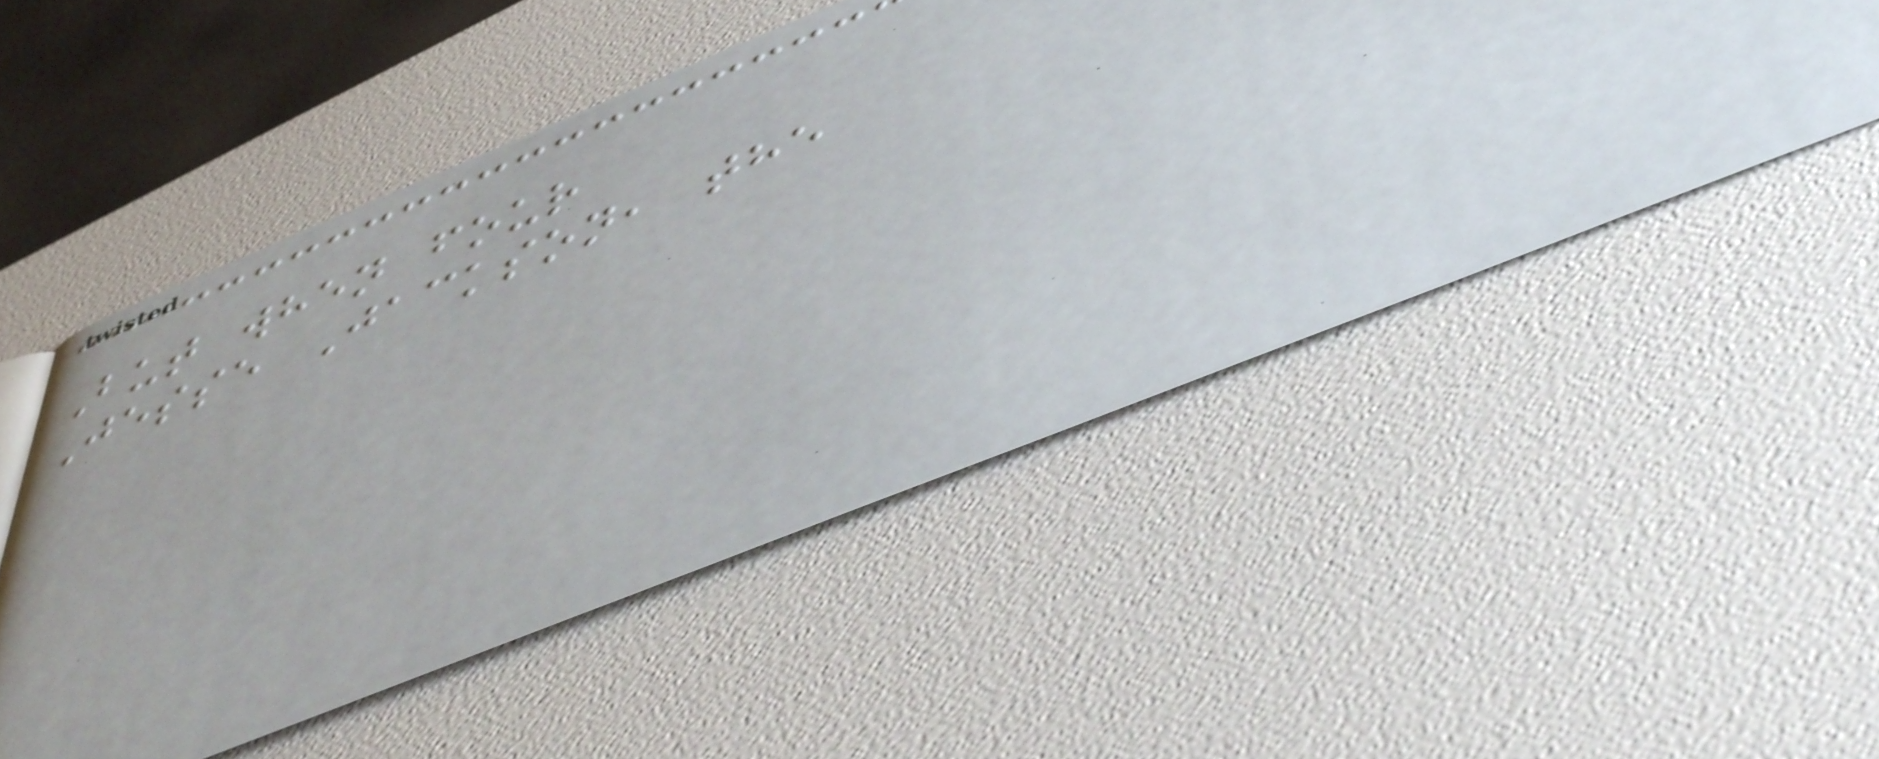But when four
Jesse Jackson, the
